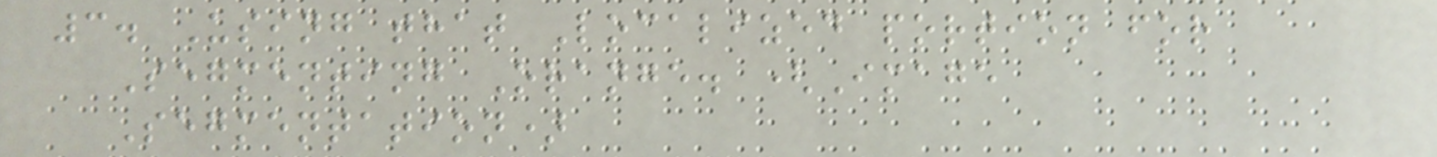3. Using that Localized portion for
Segmenting Orange. (Image
Segmentation)
